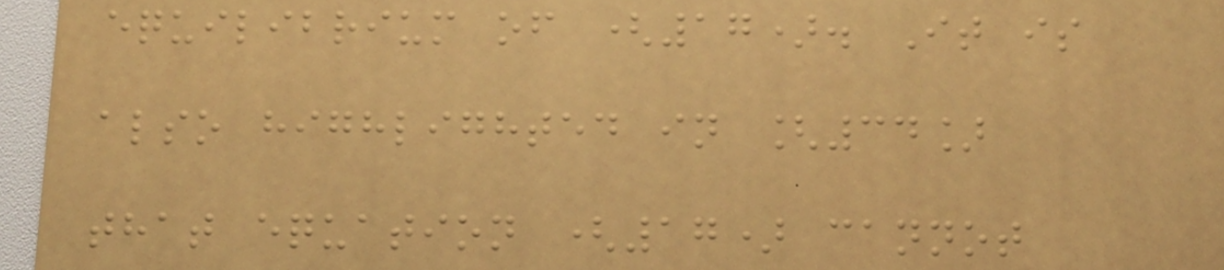equilibrium of (17). It is
also highlighted in [34]
that equation (17) cannot
